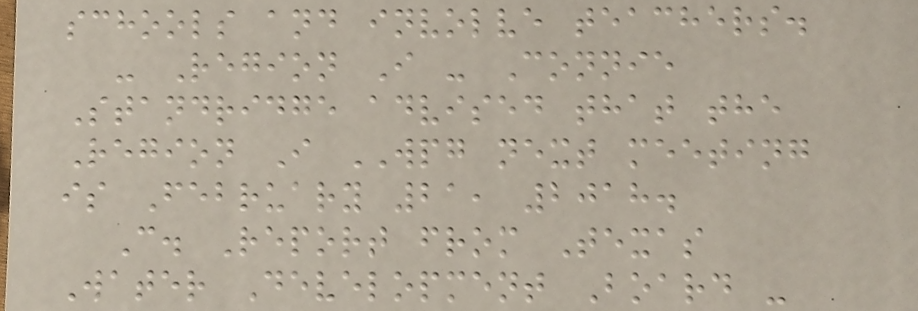schools and involve teachers.
- Region I - Connie
Standridge advised that the
Region I WPG next meeting
is February 21, 2018.
C. Report from Texas
Water Development Board -
